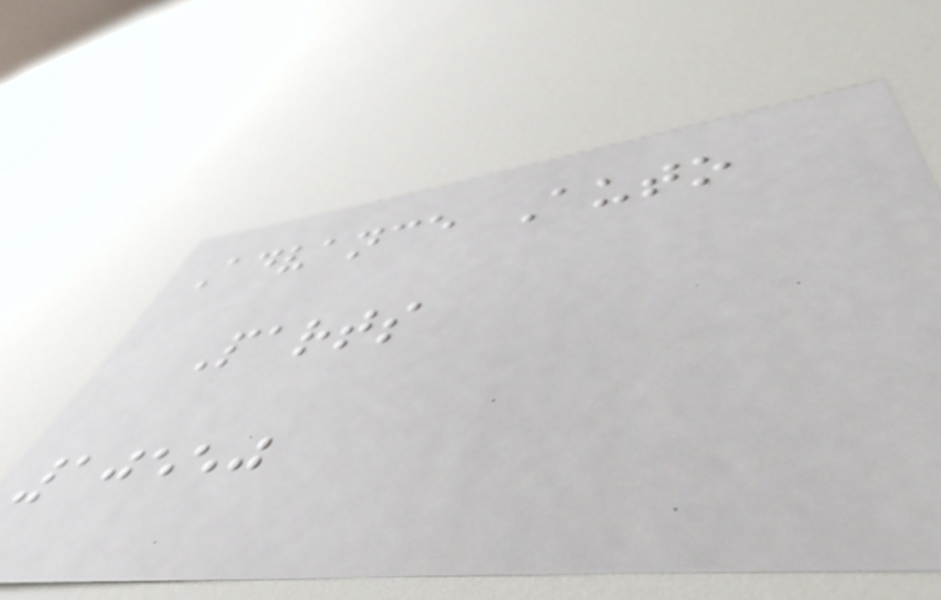Advance Auto
Parts
10550
